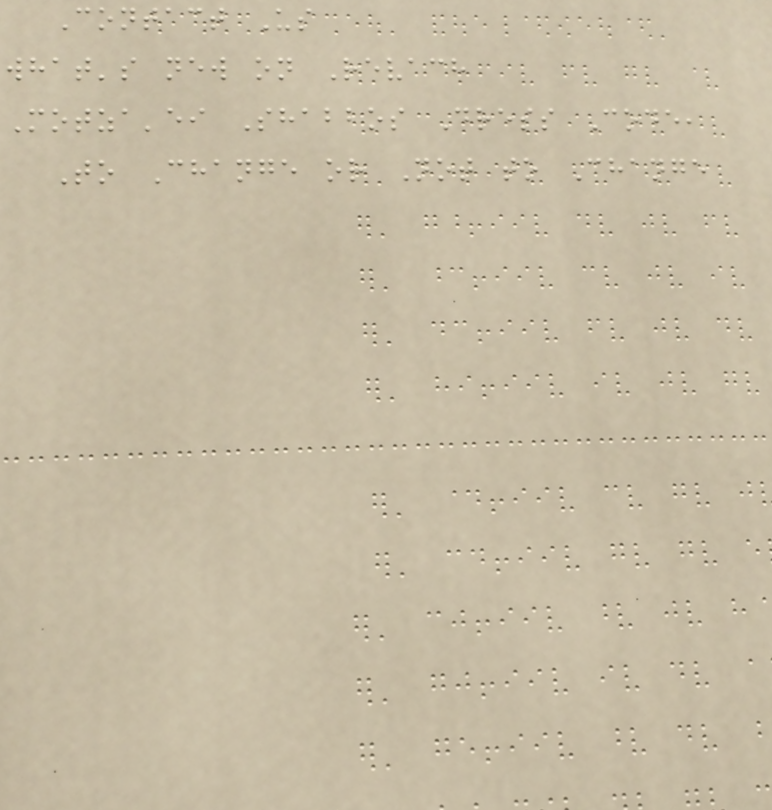Contact Us
what's new on Revach
Motza'ei Shabbos Dress Code,
To Change or Not to Change
